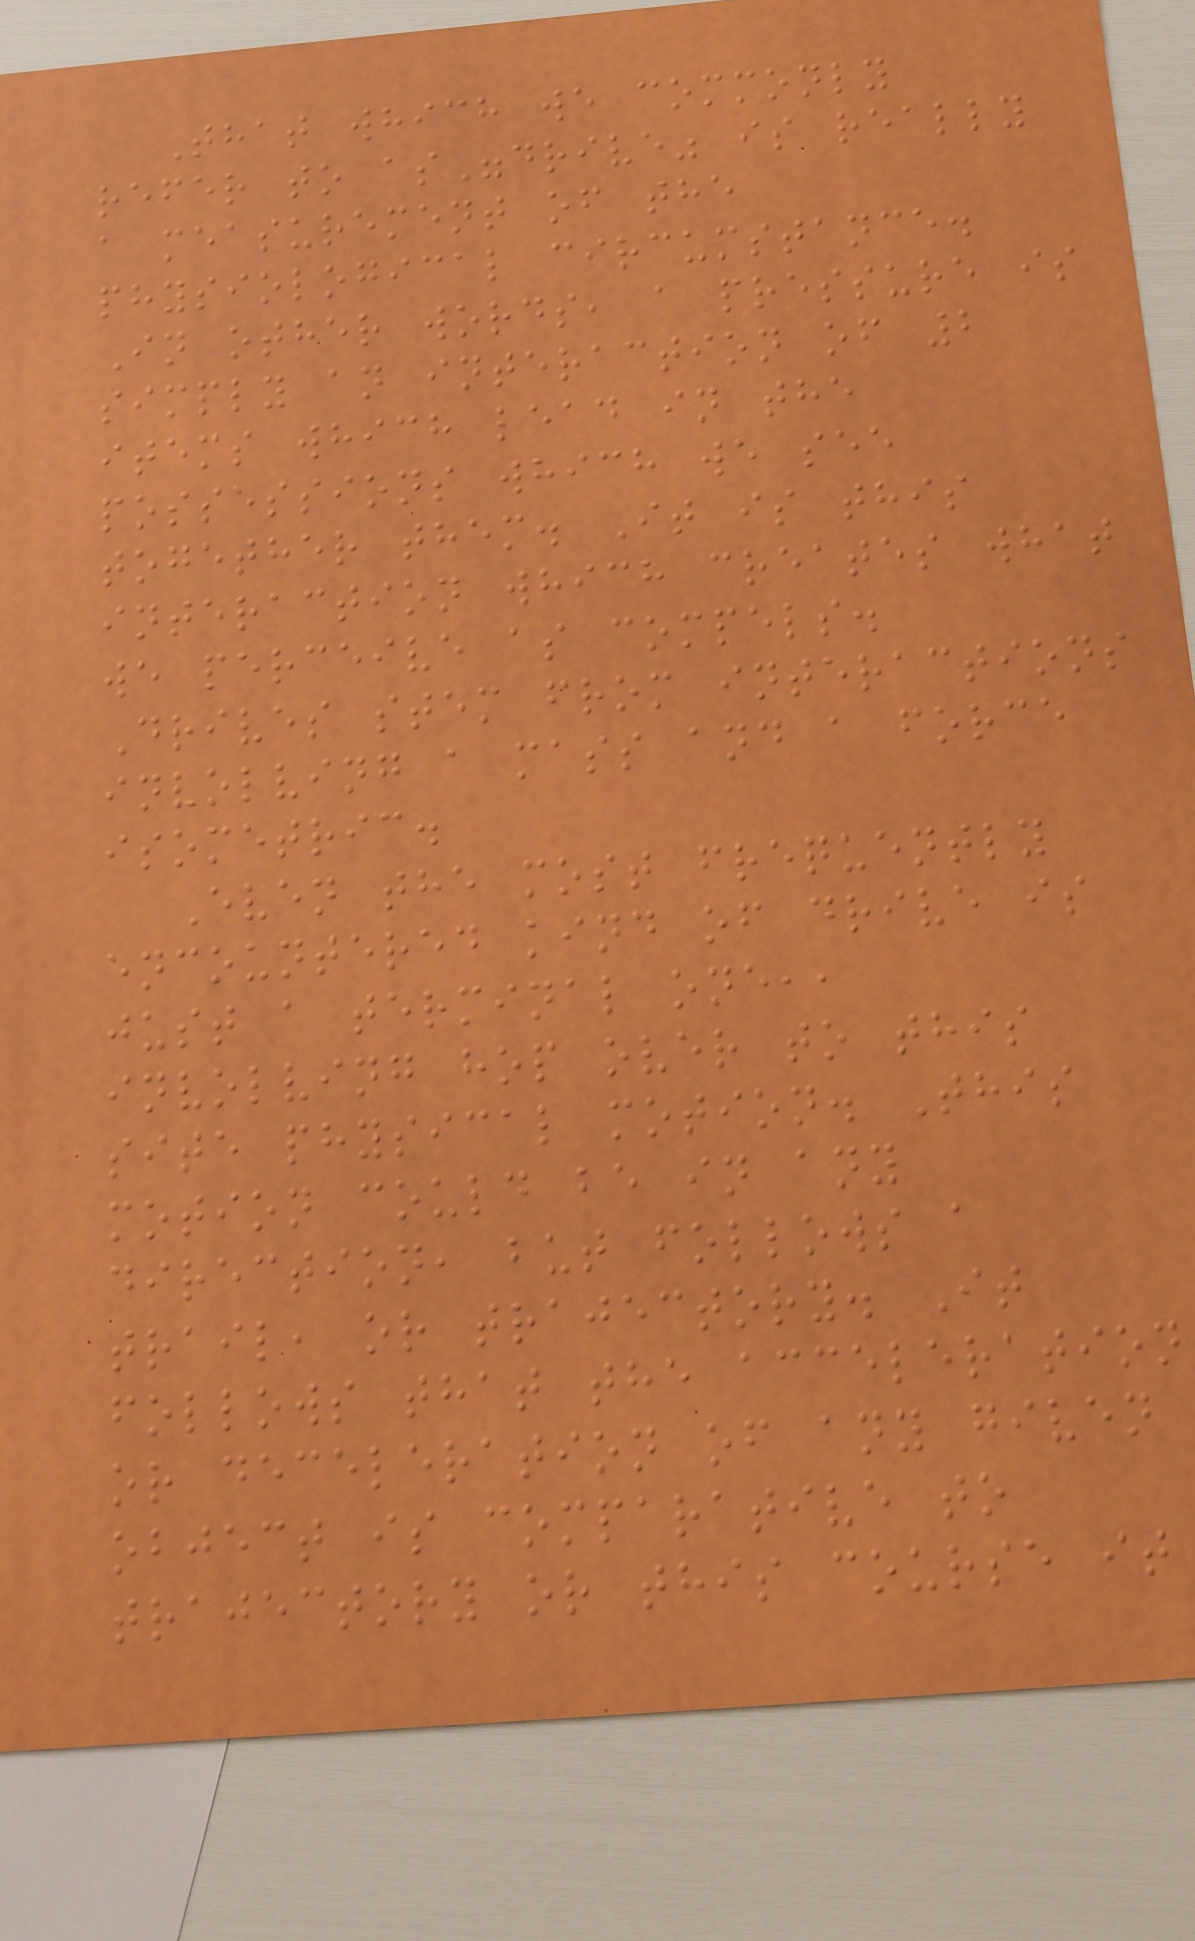That which we commonly
refer to as"drive" is really
a measurement of the
physiological circumstance.
In other words, a pressure is
simply an interaction of 2
items which lead in the
possessions which we see
together them. It is this
interaction which creates what
we perceive as compels.
Drives stem from interactions
involving a mass and a force
isometric.
Even the most frequently
encountered kind of drive is
just a terminal one,,
involving hop over to this
site physical motion. This
motion could be in any
direction, but follows a
trail, or trajectory. It
follows that the acceleration
or deceleration of any given
object is comparative to
trajectory or this course it
